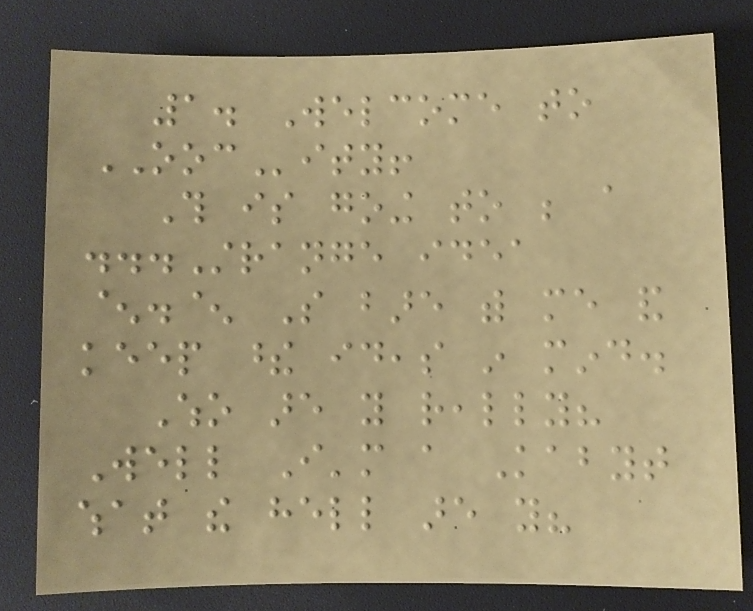1. Welcome to
OOCity!
This is going to be a
...Strange idea
^.^ So bare with me and
keep these ideas in mind.
Who are you really?
Well I'm a Kabyt
what the hell are you?
